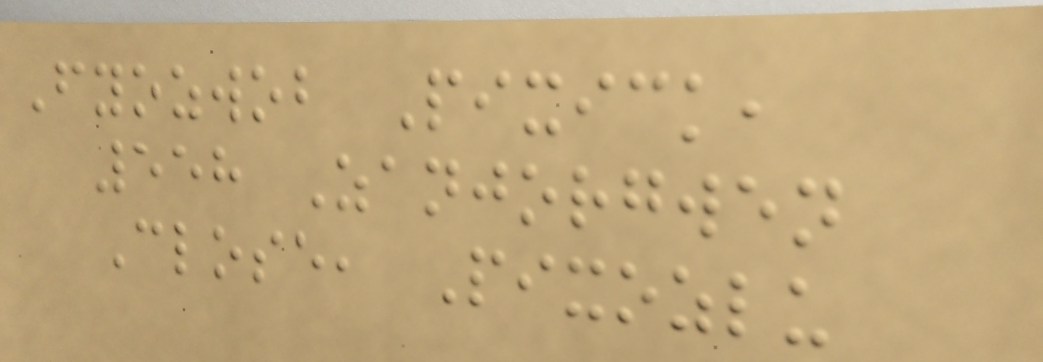Fyozwob Pixick,
558 Zanjorgwen
Close, Pixozlu
